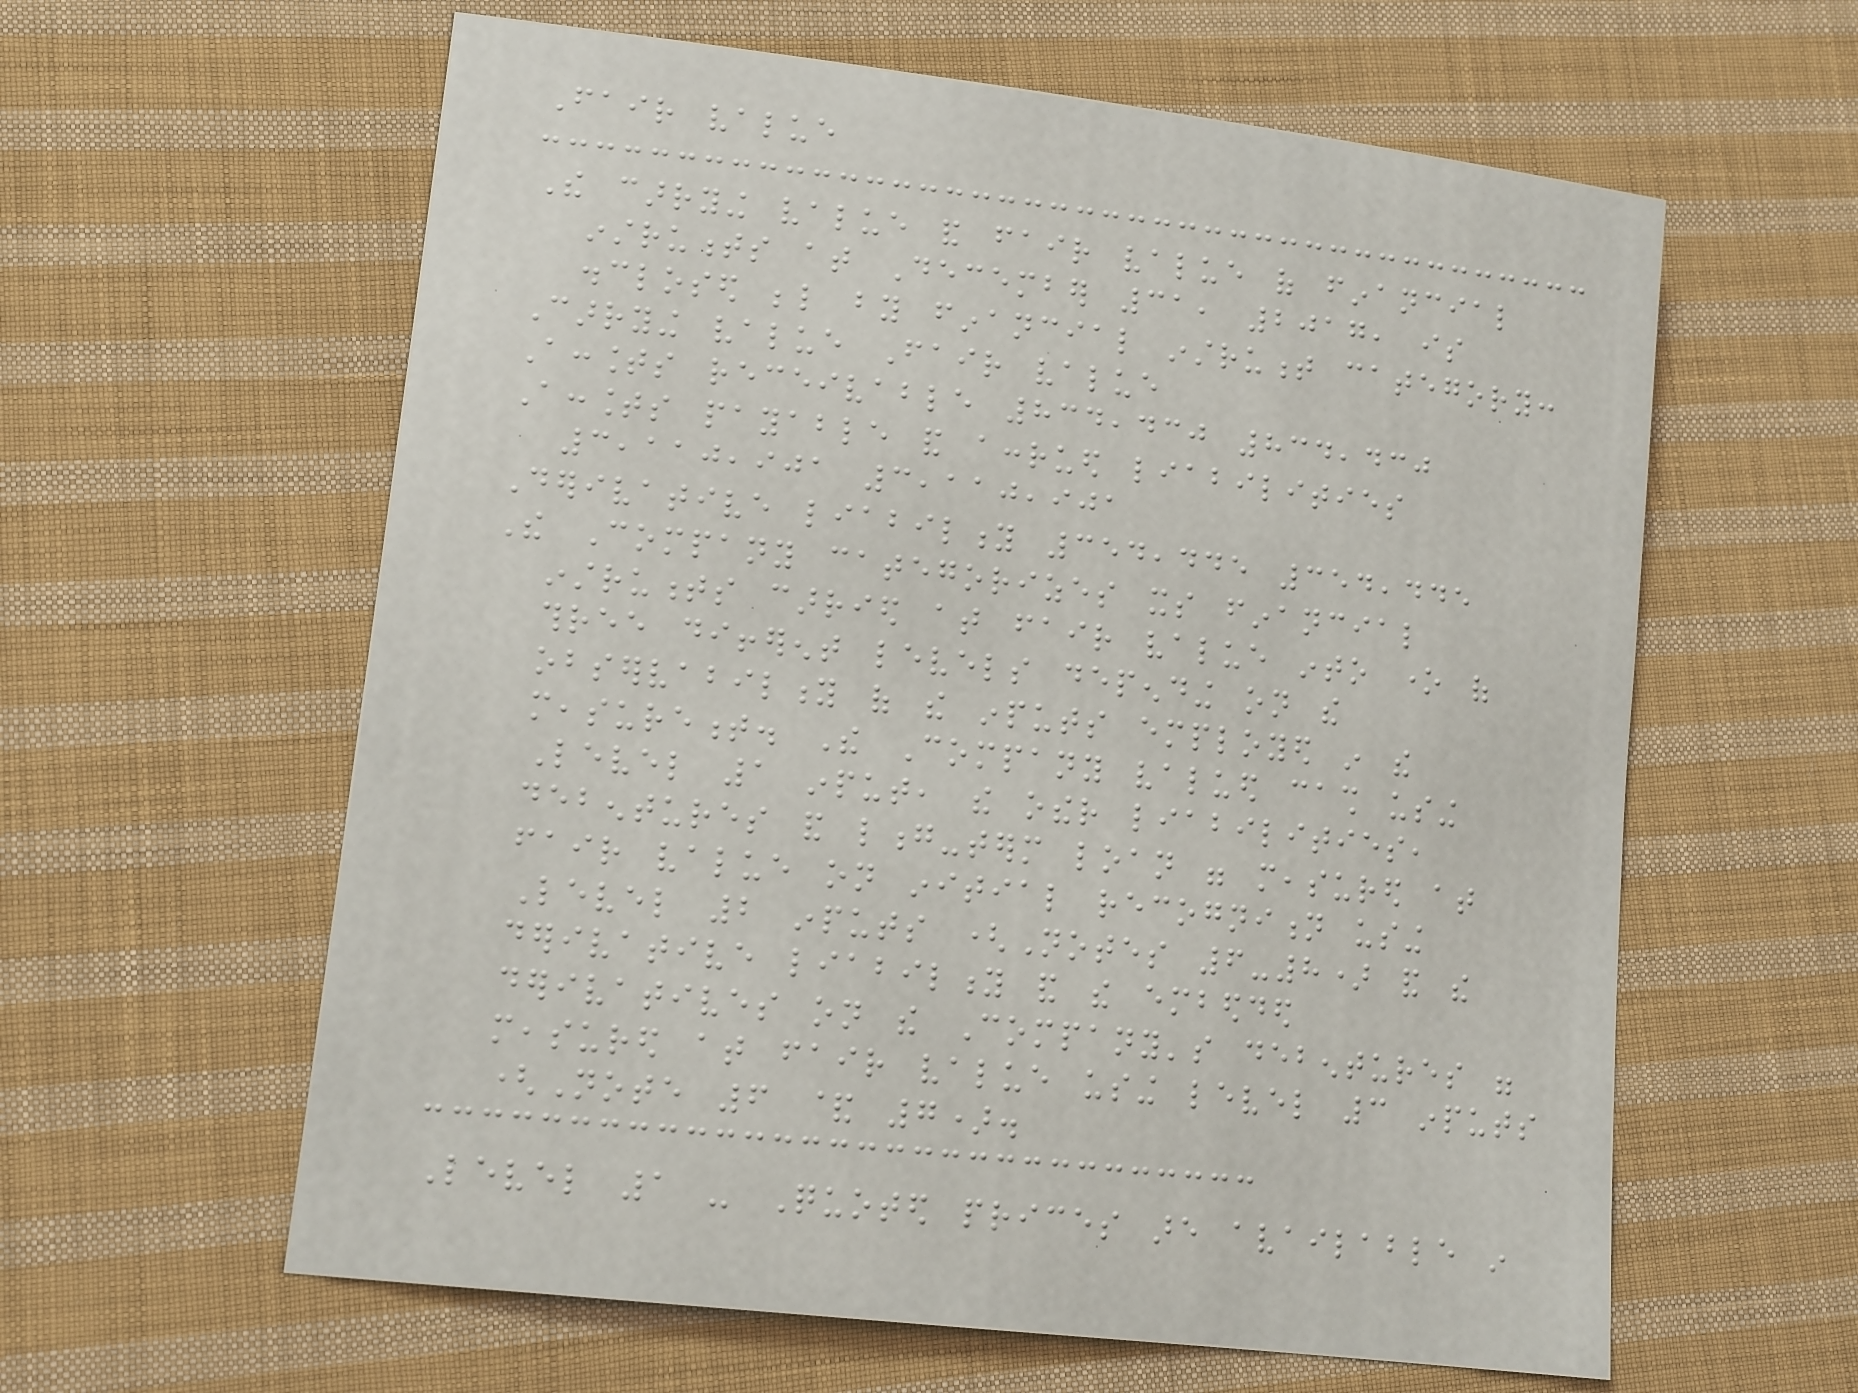Fair value
The carrying value and fair value of financial
instruments at December 31, 2017, is
disclosed below by financial instrument category:
Carrying value Fair value
Accounts receivable 834,430 834,430
Accounts payable and accrued liabilities
3,110,901 3,110,901
Derivative liability 354,445 354,445
The Company categorizes its financial
instruments carried at fair value into one of
three different levels depending on the
observability of the inputs employed in the
measurement. The Company valued cash using
Level 1 input, the other liabilities,
debentures and long-term loan were measured at
fair value on initial recognition using
Level 2 inputs (Notes 6-8) and the
derivative liability and the embedded
derivatives on the Company's debentures were
measured at fair value using level 3 inputs
(Note 6 & 7).
Level 1 - Quoted prices are available in
